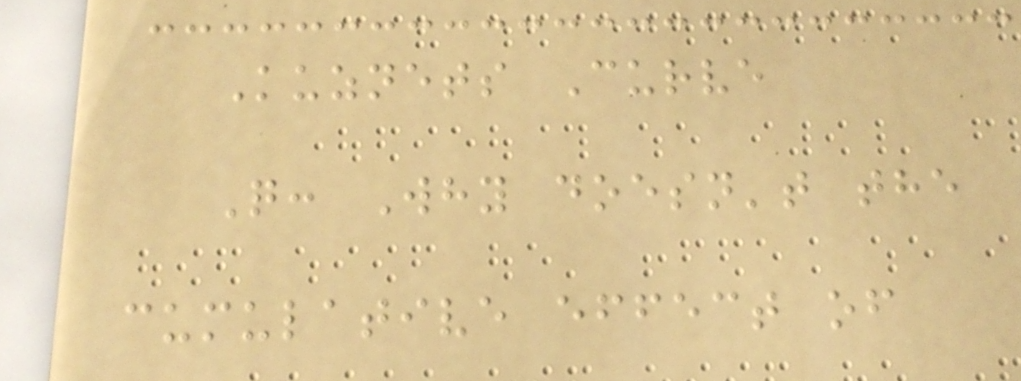Kuznets Curve
Q: Why doesn't the
cumulative effect of
